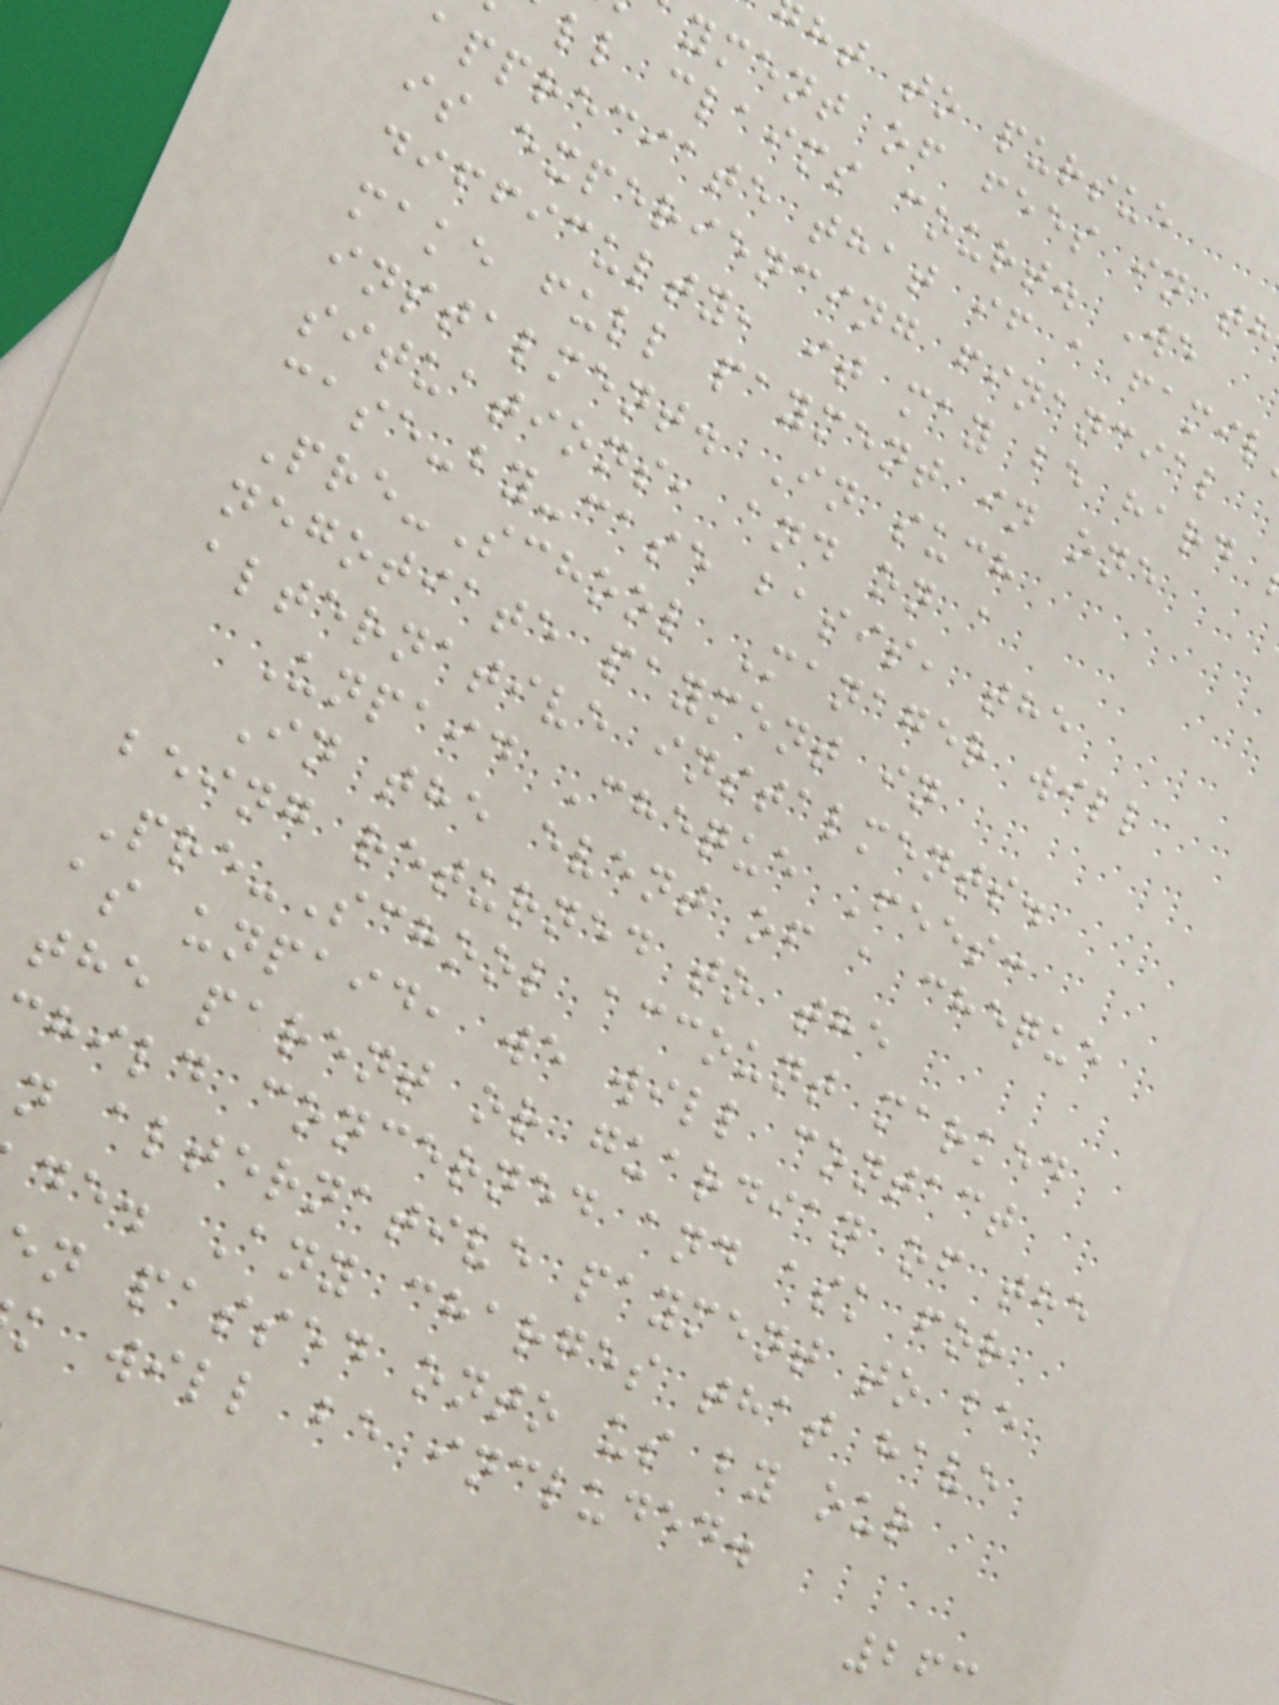ht to pursue
yment of fees in th
ll claims court. We
appreciate that if a famil
is experiencing financial
difficulty, it may be hard
make full payment in one
instalment. In such
situations, and on a
case-by-case basis, the
Pre-School Manager will
negotiate payment in
alternative instalments.
Unpaid Cheque Fees:
In the event of a cheque
being returned to the
Pre-School account marked
as unpaid, we will contact
the parent or guardian of the
hild concerned and ask for
n alternative payment to be
de. Any charges that have
n passed onto us by our
k will be included.
263
